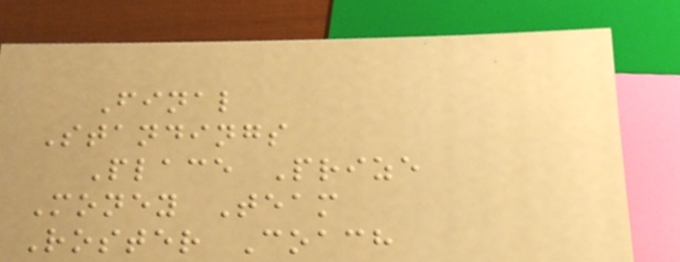Final
Standings
Place Prize
Money Team
Roster Coach
